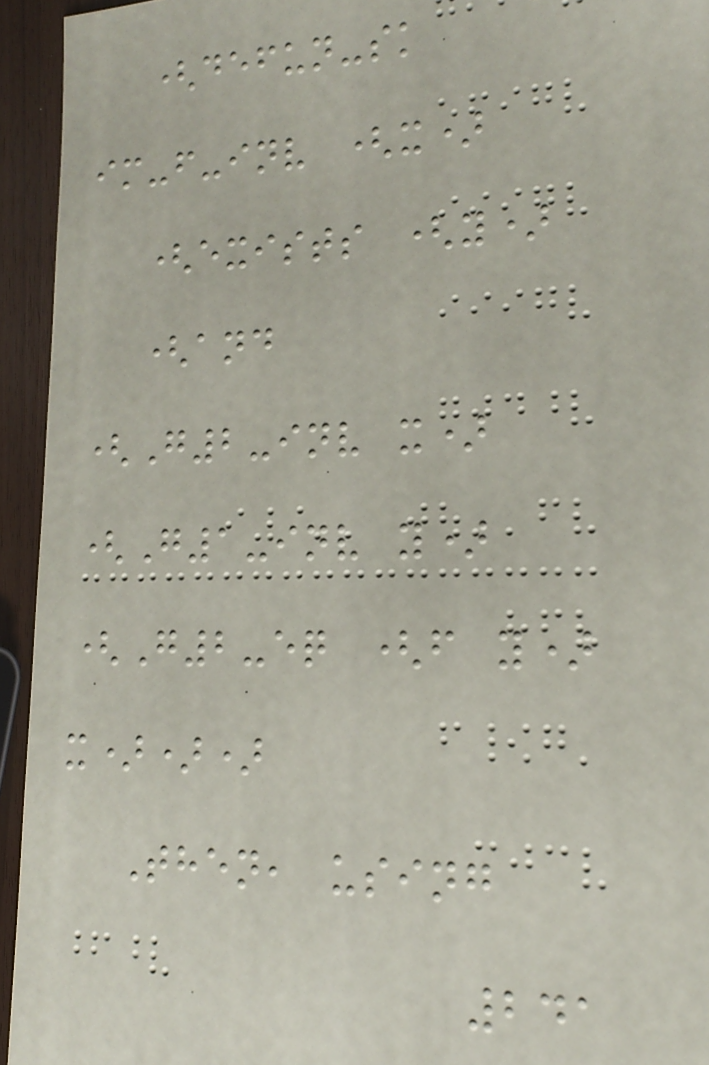(defun-sk
im-f-inv (x)
(exists (y)
(and
(G2-inv x)
(G1-inv y)
(G2-eq (f y)
x)))
Then, using
241
